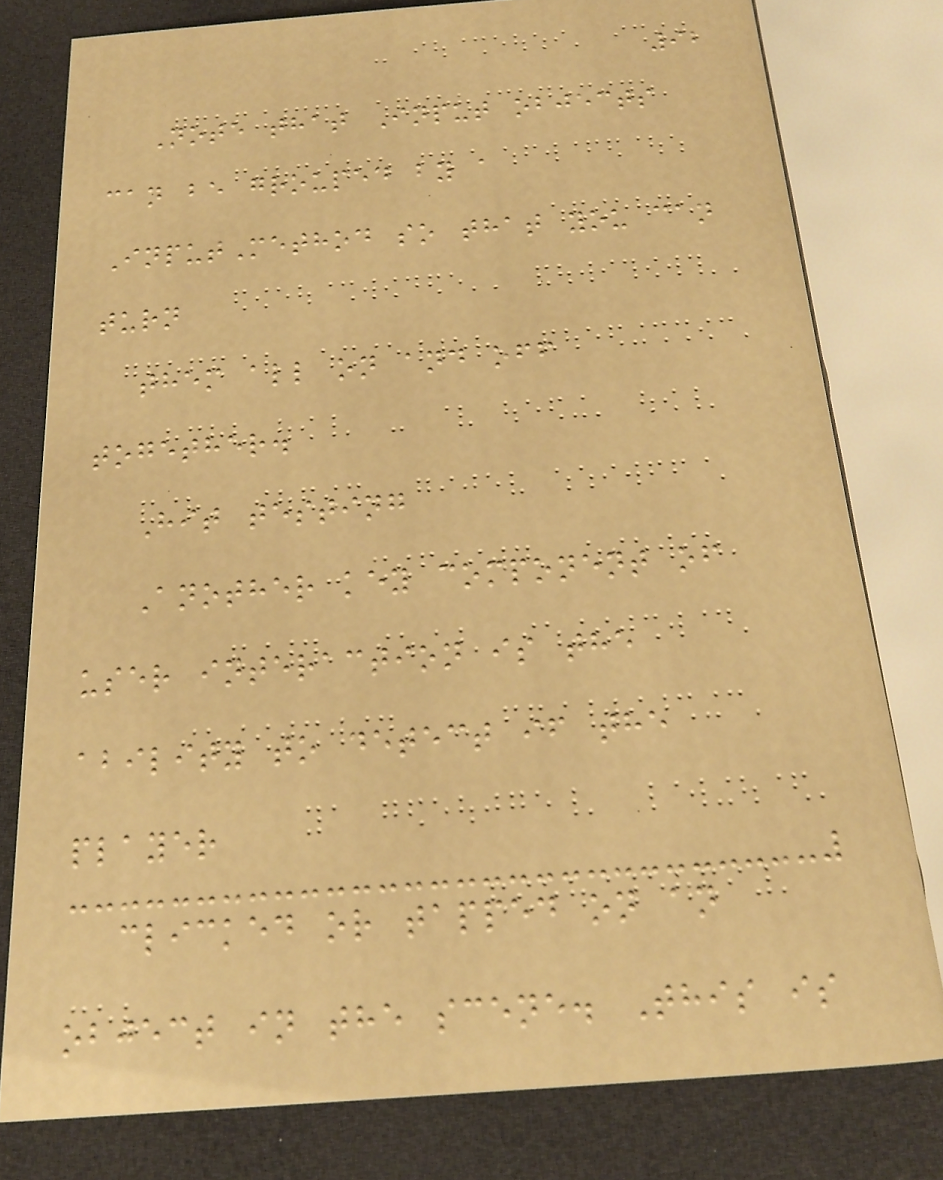92
Note that Input objects
can be grouped by a
InputMethod so that you can
turn
them all on and off
together.
Hit testing
Another key component of
user interaction is the
ability to detect if the
player
clicked or tapped on an
object in the scene. This is
